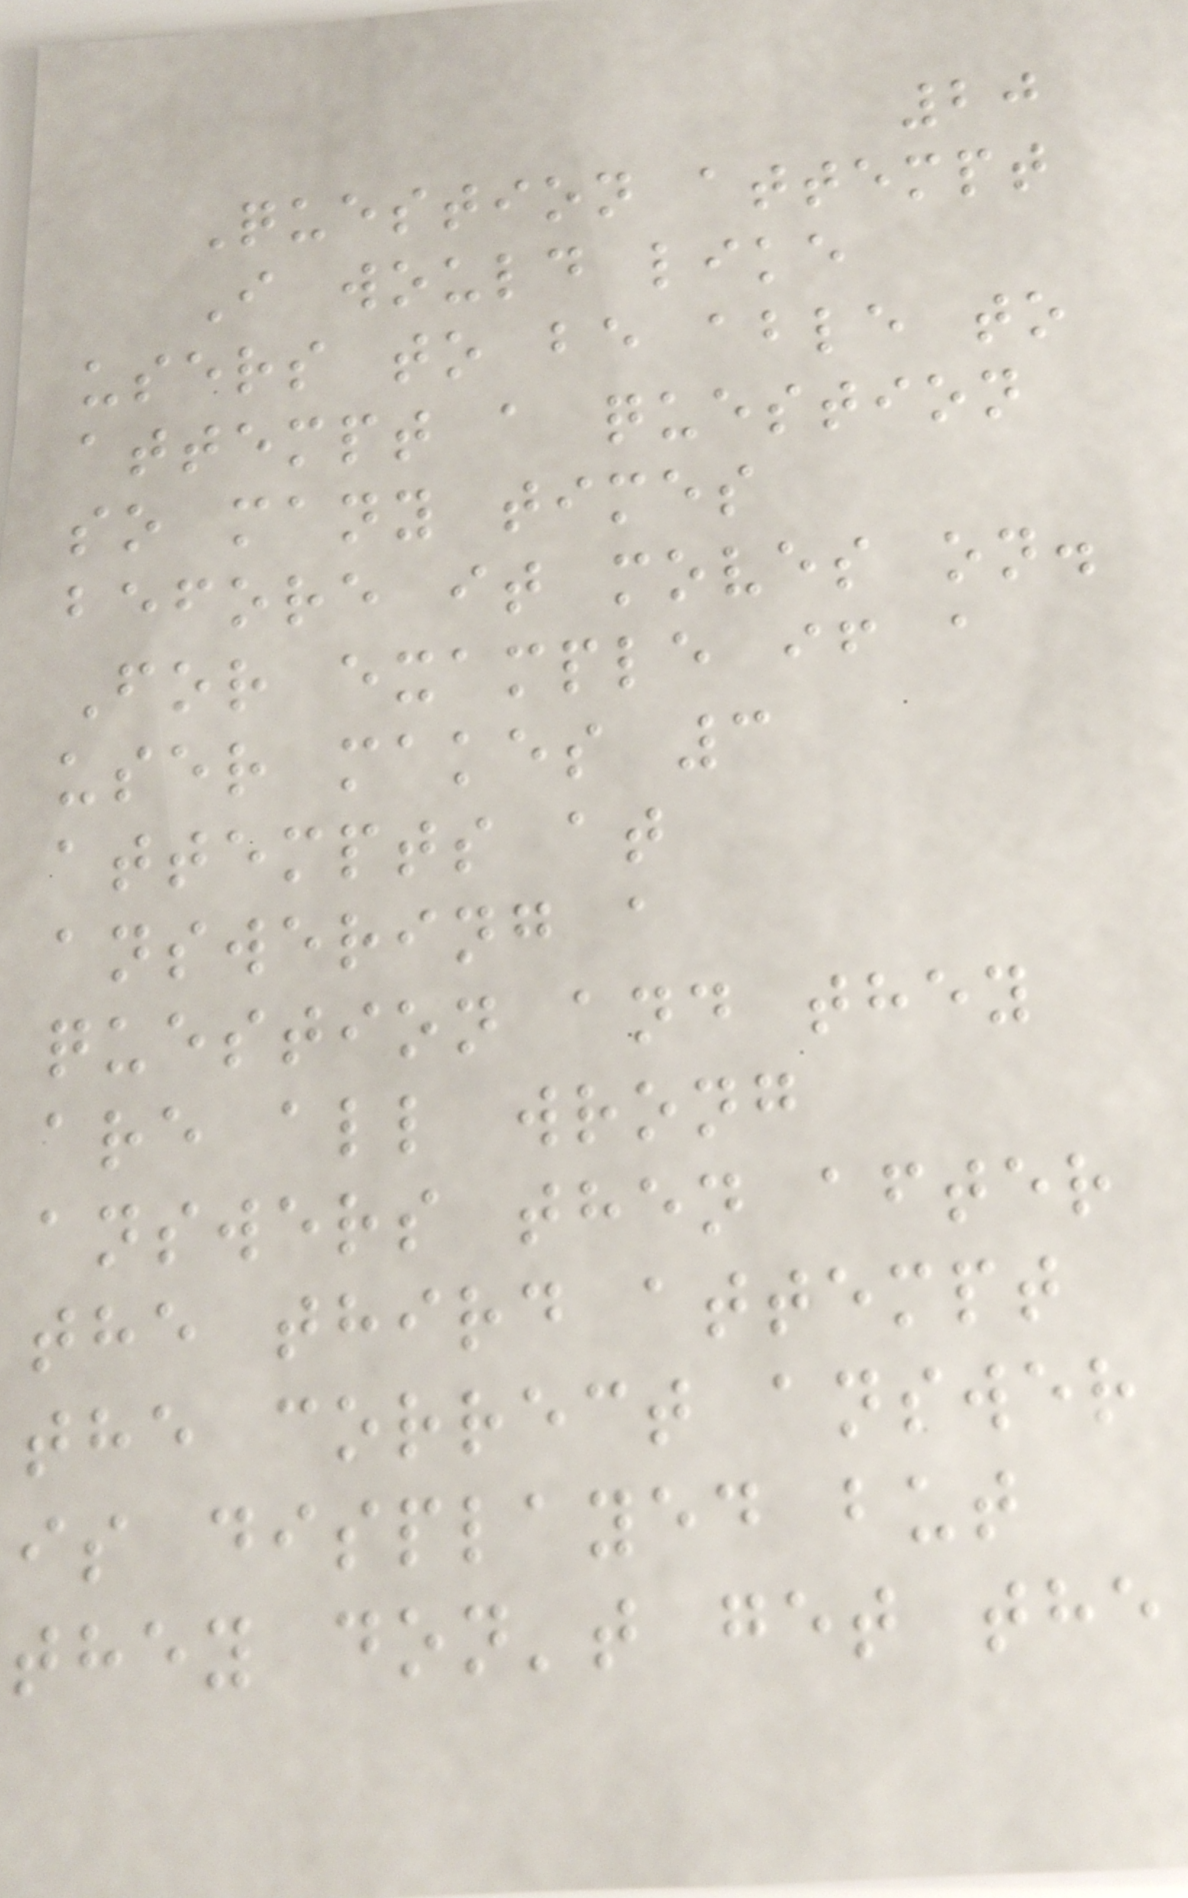20
Question attempt
I would like
users to be able to
attempt a question
so many times
before it moves on.
For example if a
user makes 3
attempts at
answering a
question and they
are all wrong
answers then after
the third attempt
the correct answer
is displayed but
they don't get the
